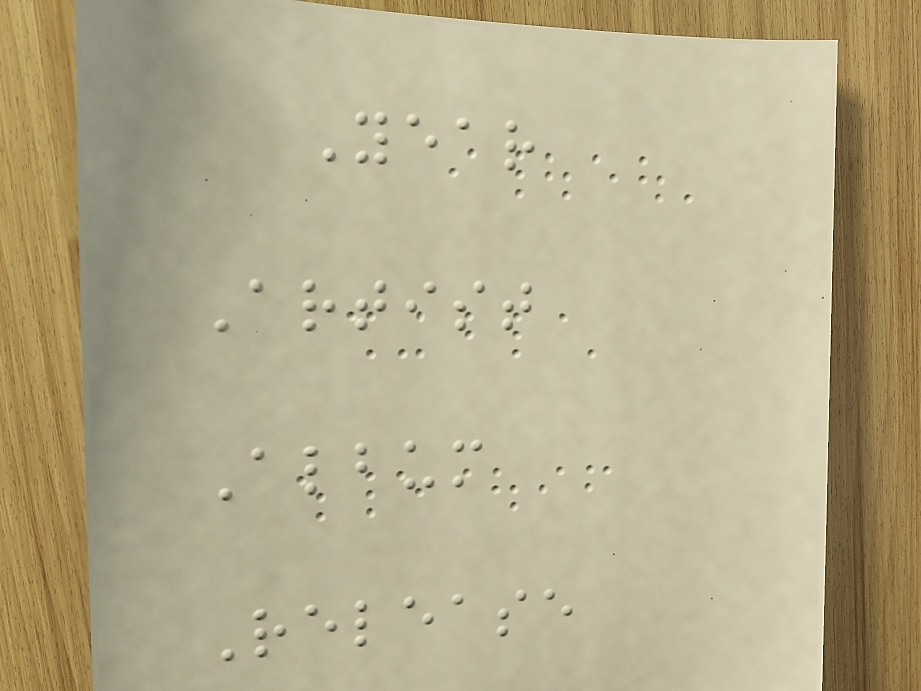Year
Artist
Album
Release
